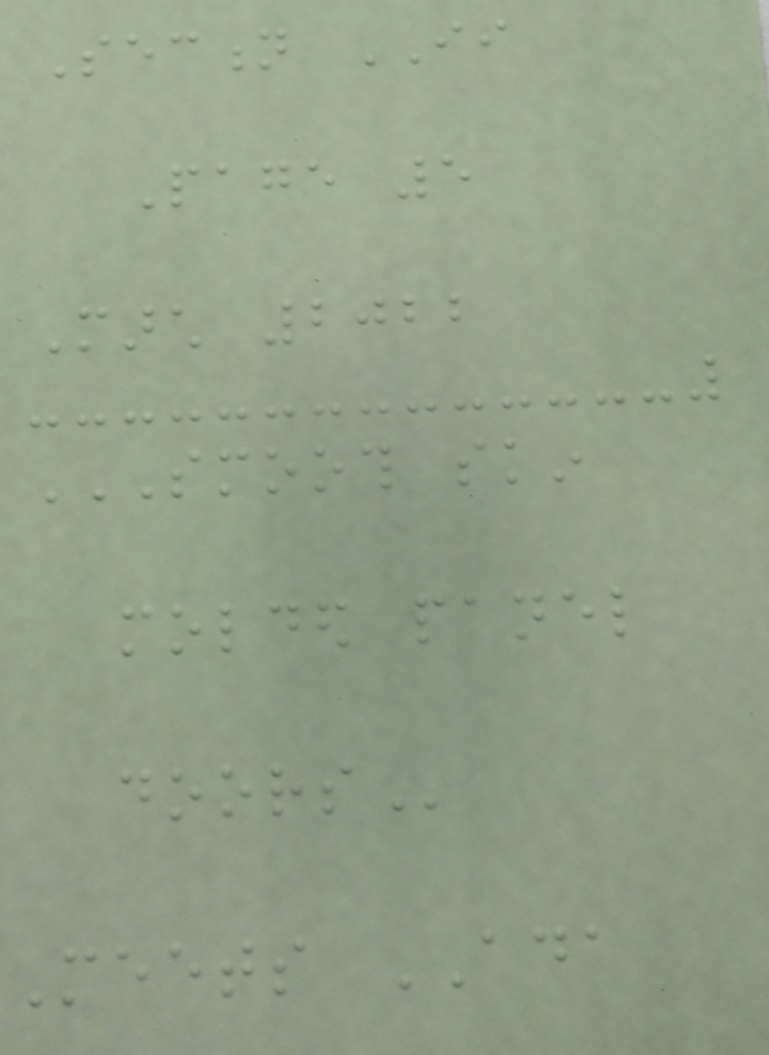Section II
Page 5
March 2022
SMOOTH SKIN
MOLDED PANEL
DOORS
Meets ADA
